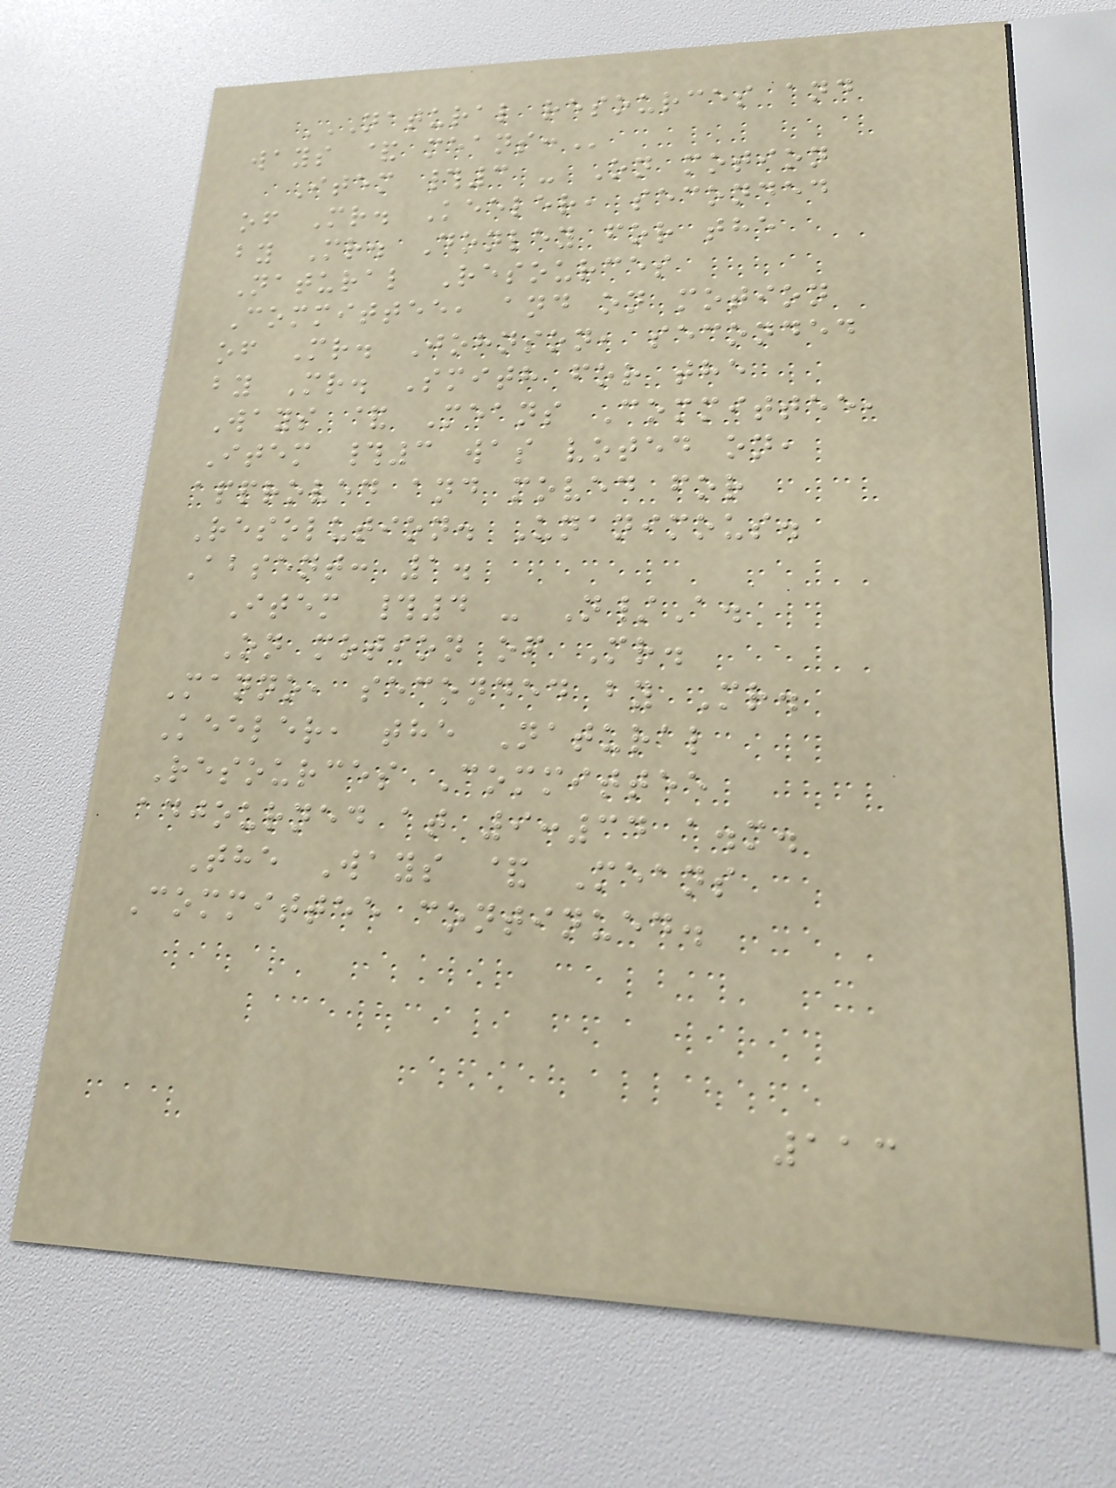NATURAL RESOURCES AND
WAYS & MEANS:
Item #3 - On motion
of Mr. Keeler, seconded
by Mr. Donley for the
Natural Resources
Committee, and on motion
of Mr. Johnson, seconded
by Mr. Smith for the
Ways & Means Committee,
Item #3 was voted on,
approved and moved for
Resolution. Unanimous.
Absent: 1.
Item #4 - N/A.
On motion of Mr.
Manno, seconded by Mr.
Keeler, the Natural
Resources Committee
adjourned at 9:34 a.m.
The Ways & Means
Committee continued.
113
